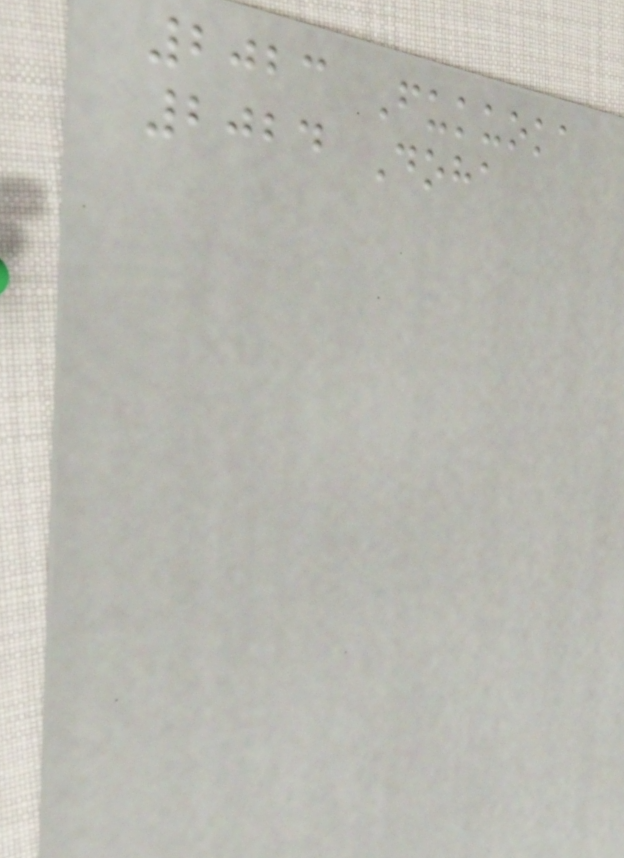2023 Fukuoka
2024 Doha
